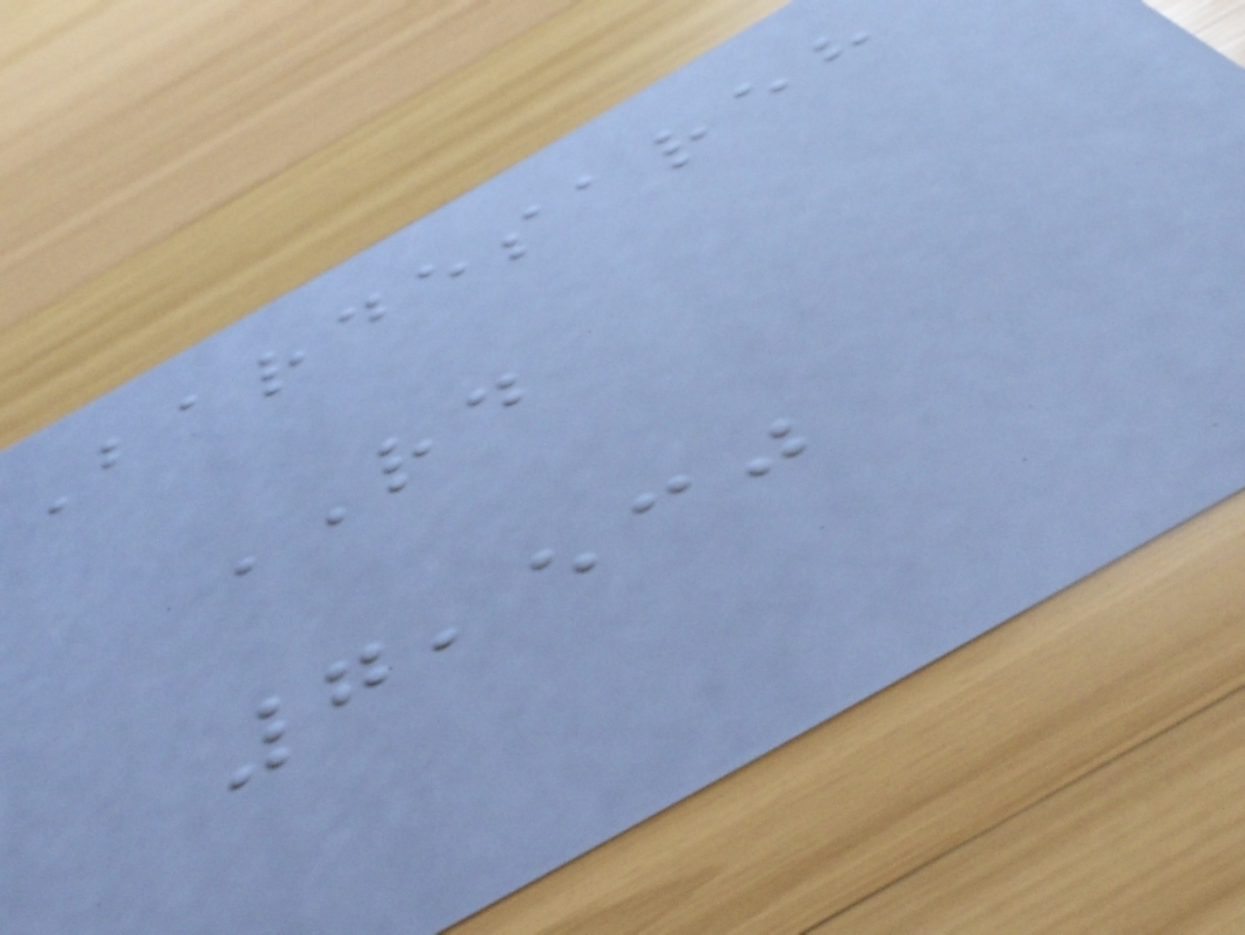Bardesareh
RD
7,530
